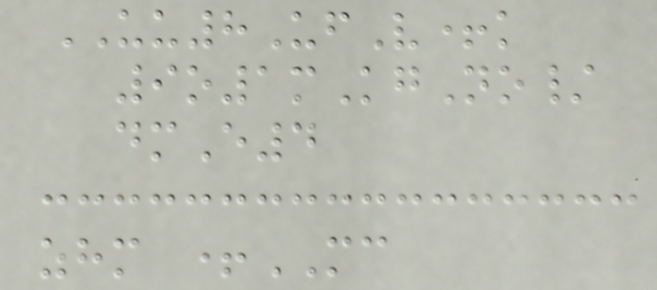UU8UfV+k
9o1mKgNo/
dmE4
zhm +MC
